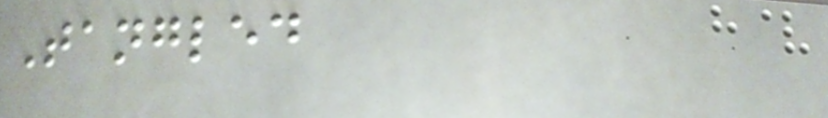Tangled
